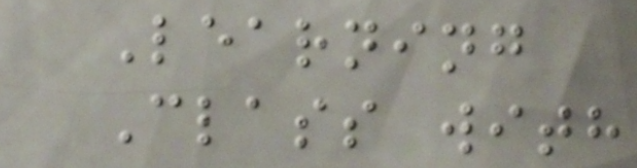Learning
Class with
